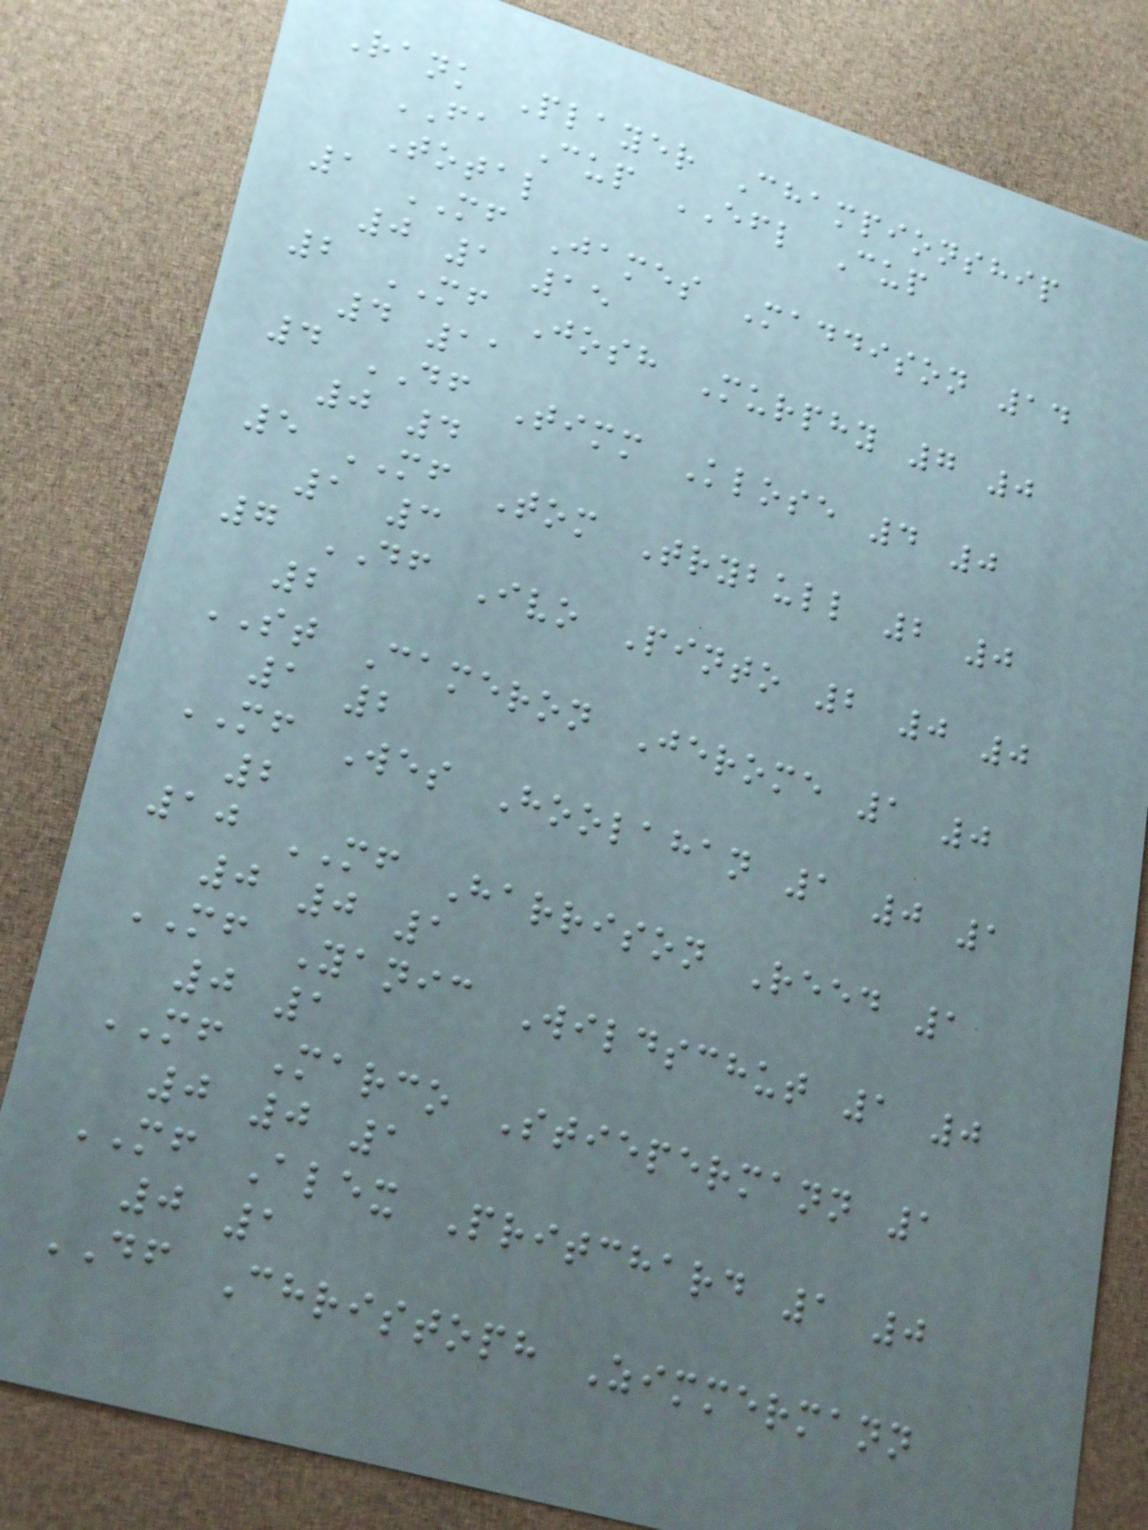Rank Player Championship
FA Cup EFL Cup
Total
1 MF James Maddison 14
0 1 15
2 MF Josh Murphy 7 0
4 11
4 DF Timm Klose 4 0
0 4
5 MF Tom Trybull 2 0
1 3
7 DF Ivo Pinto 2 0 0
2
ST Cameron Jerome 1 0
1 2
MF Wes Hoolahan 1 0 1
2
10 MF Harrison Reed 1
0 0 1
MF Yanic Wildschut 1 0
0 1
MF Marco Stiepermann 1
0 0 1
MF Alex Pritchard 1 0
0 1
DF Christoph Zimmermann
